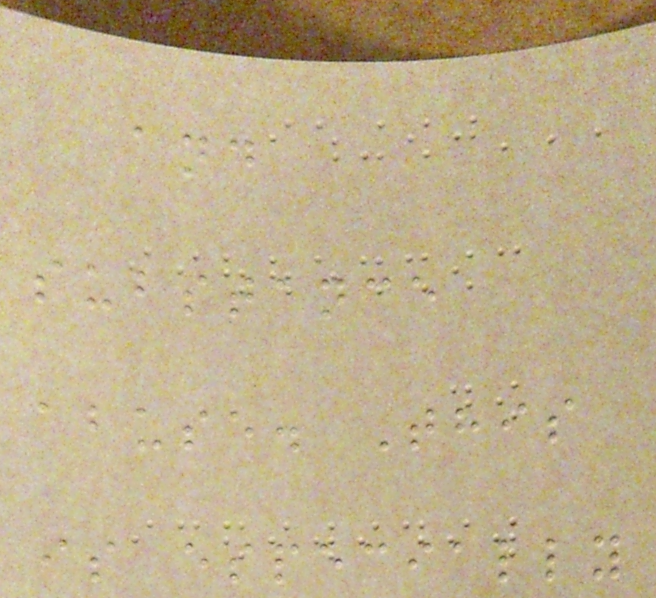and
substance
abuse. This
is especially
